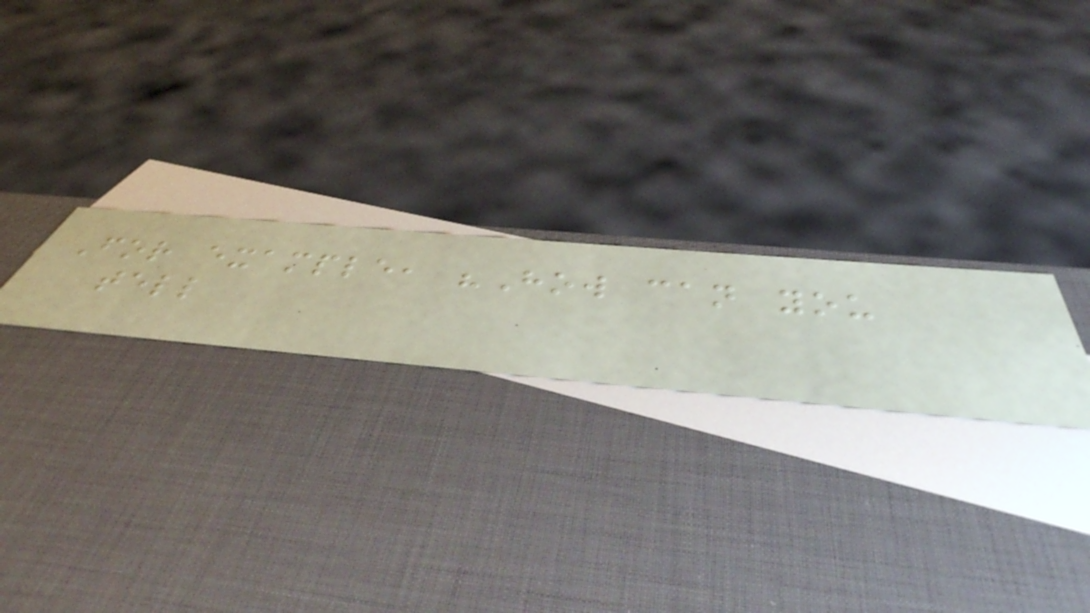For example, "How can you
tell
